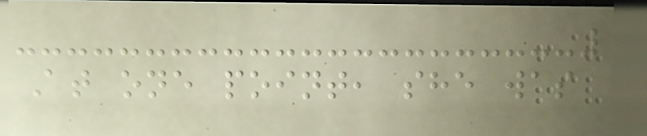At one point, she was
